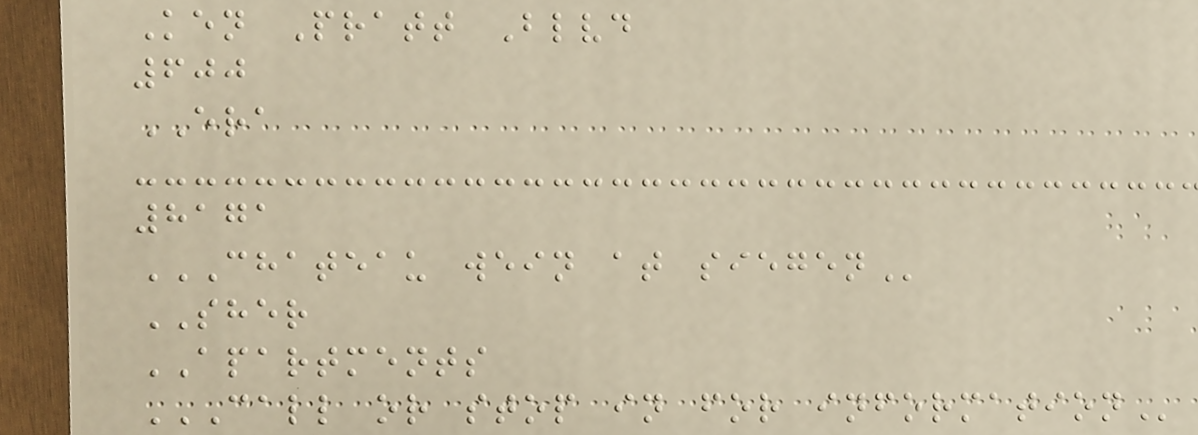Ken Pratt Blvd
600
ERA
8171
CHATEAU WEIN AT SIEGEN
SHER
APARTMENTS
CALL OR STOP IN FOR INFORMATION
